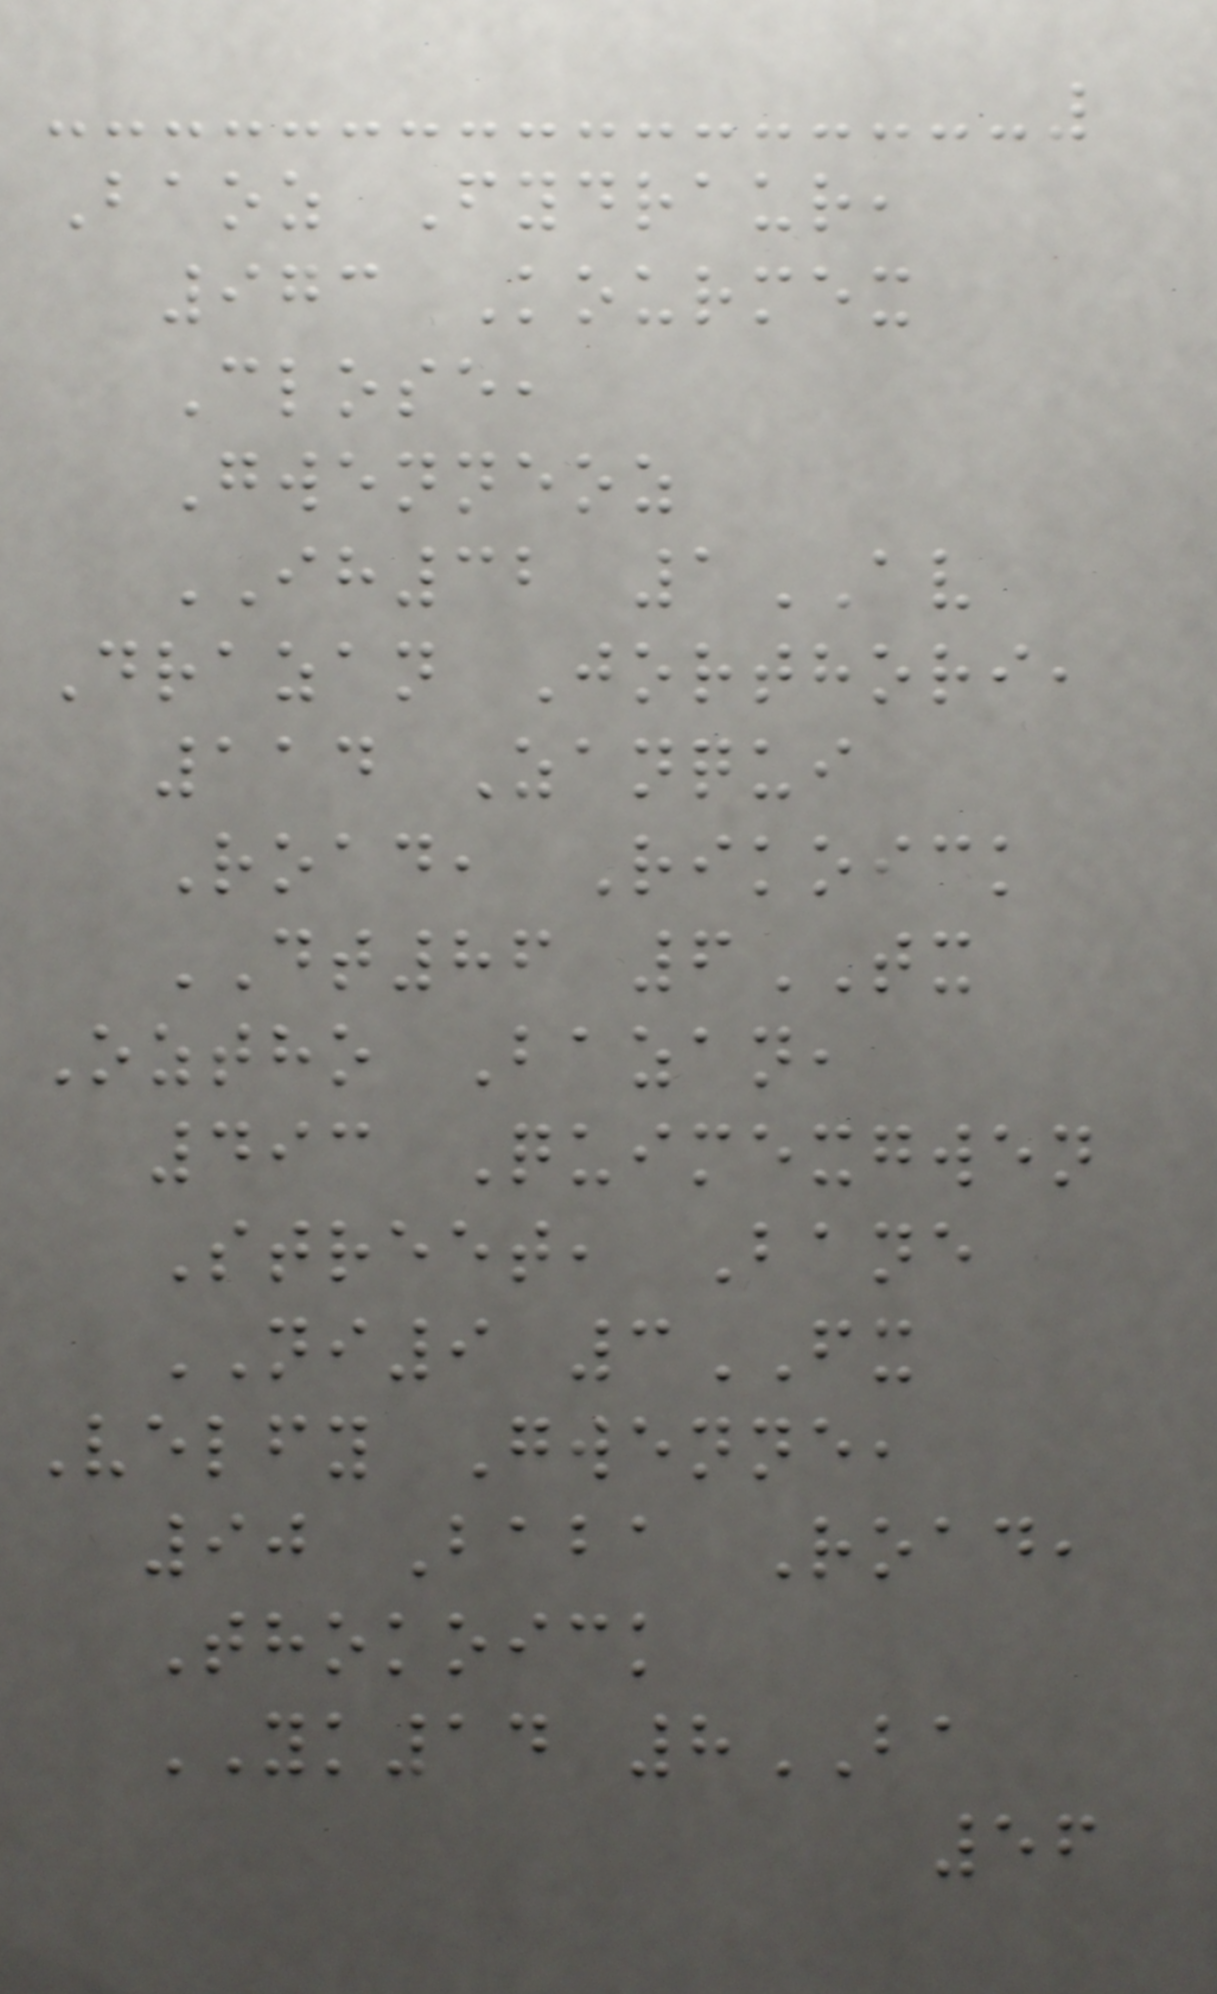Baoz Fydraur,
973 Kourmex
Close,
Gwenneoz
IH32 1AV
Drazan Jorthori,
114 Zanqui
Road, Rikoick
DT86 6TX
Oztho Bazan,
493 Quimexgwen
Street, Bane
NI9 3FX
Velfy Gwenne,
90 Baba Road,
Thokoick
YK14 8BA
56
